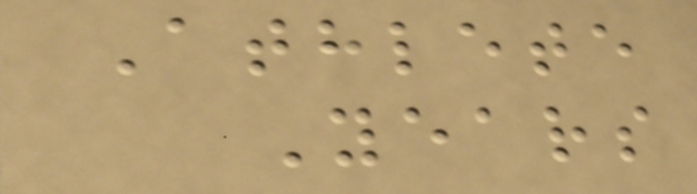Athlete
Years
